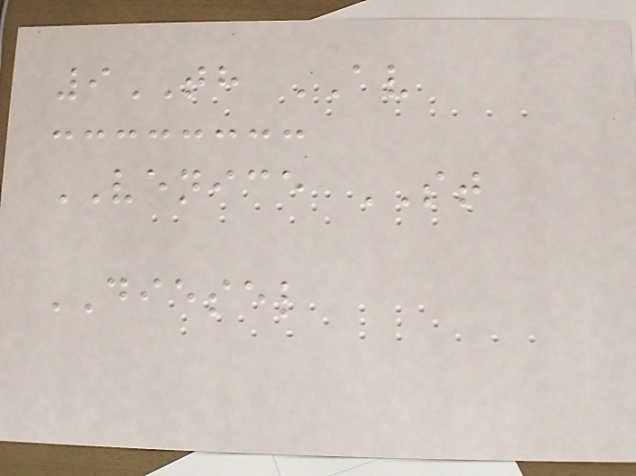9TH AV
VENICE ST
DIESEL
